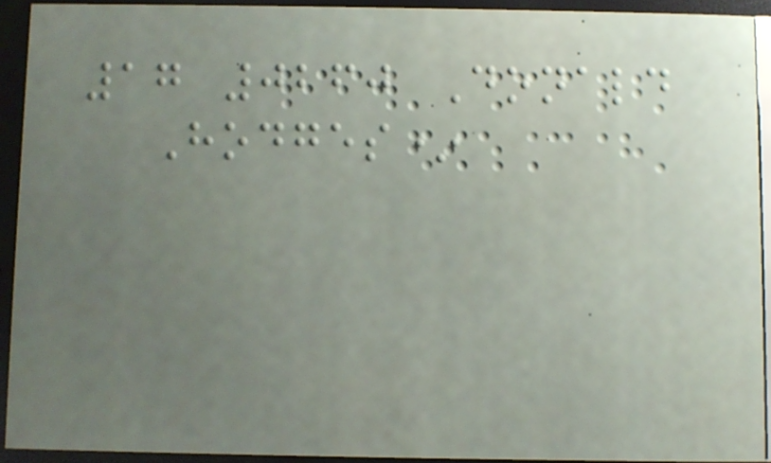17 0260 Donald
Hodges*
